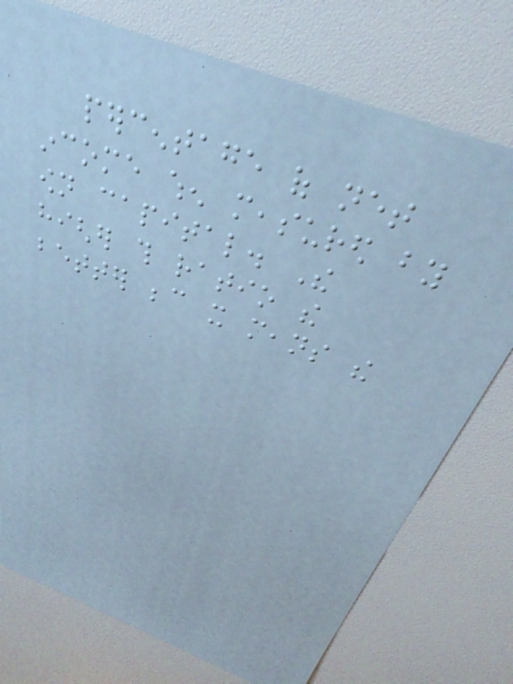percentage of net
income when measured by
own capital. The
higher this ratio the
better because it means the
